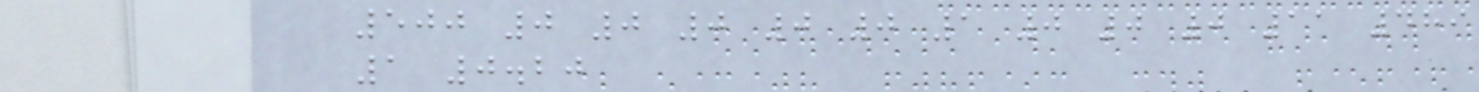500 0 0 0 0 0 1 0 0 0 11 489
1 0.20
